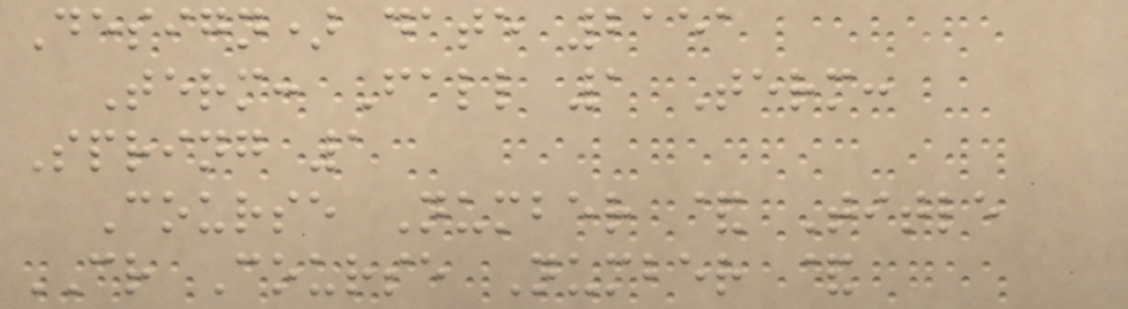Design) date 2151
Term: Fall 1 Term:
Spring 1
Course Number & Title
CR Course Number &
